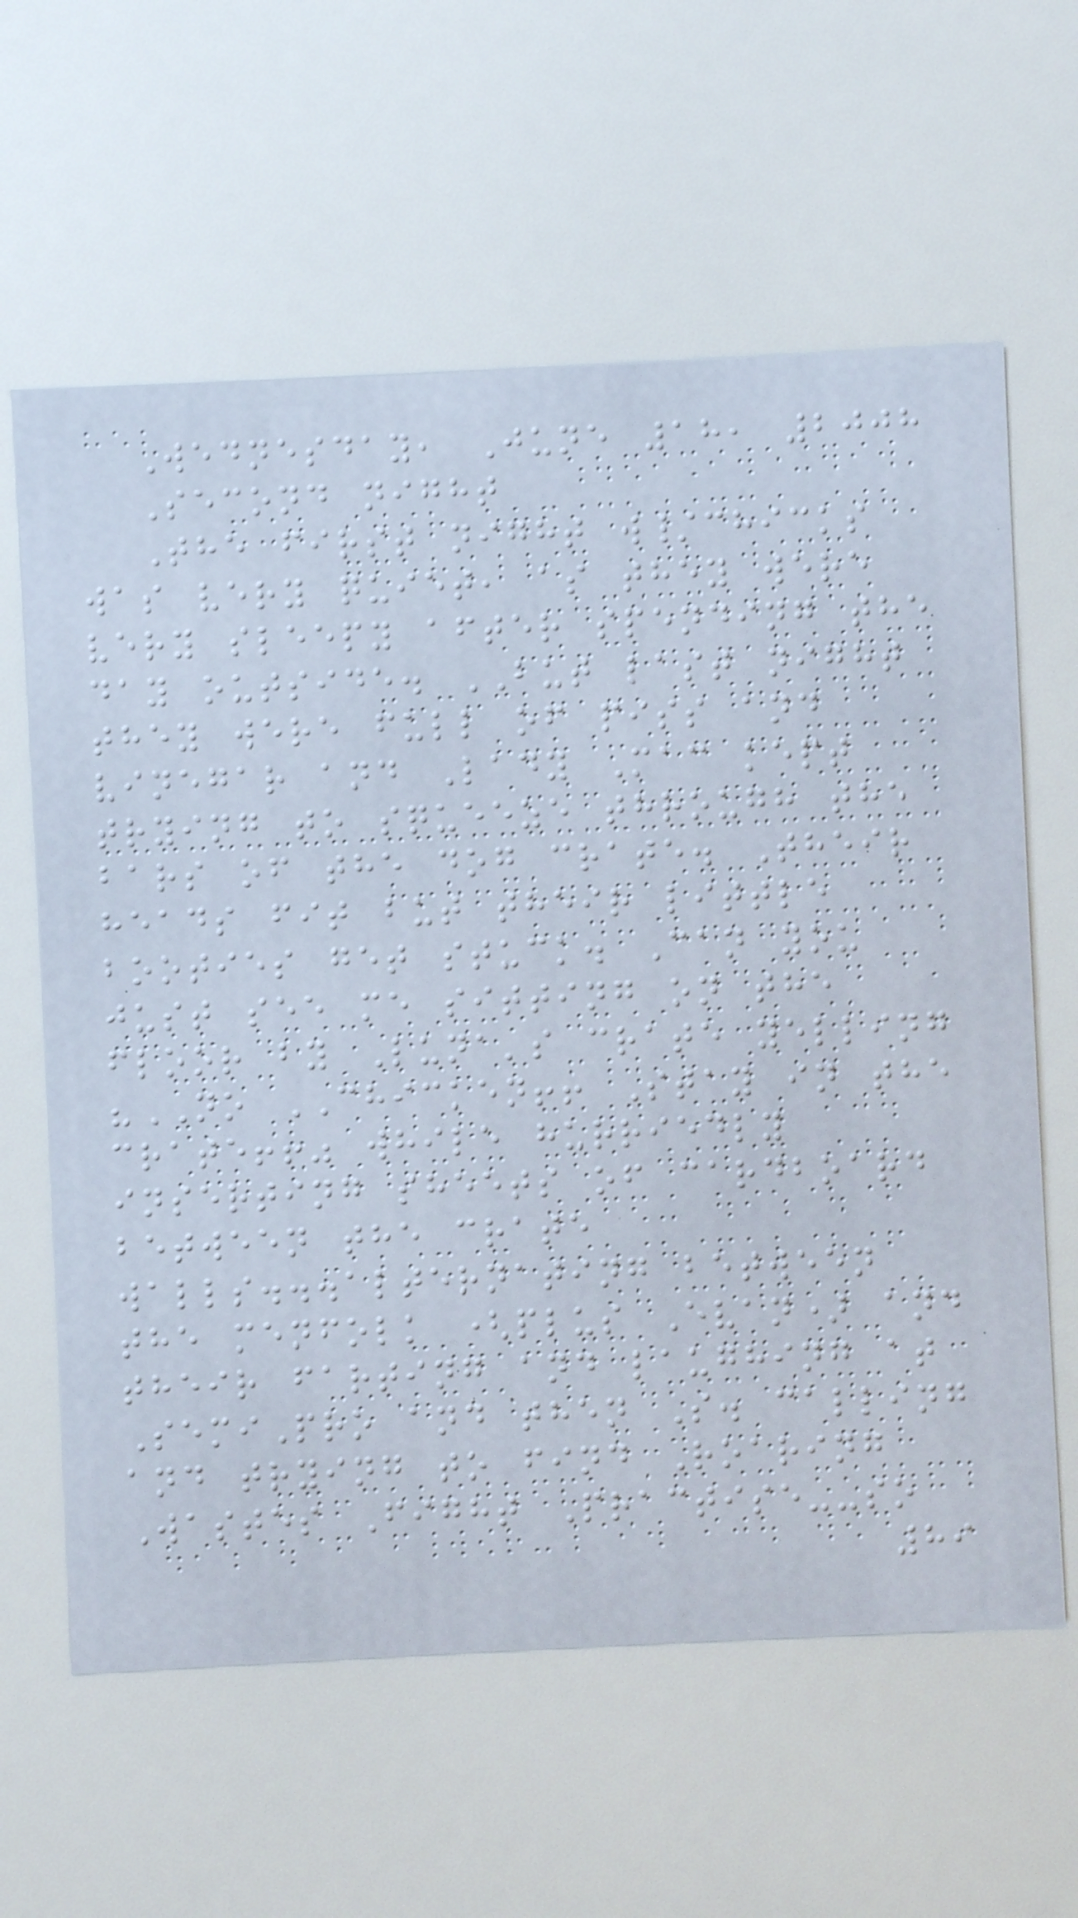Wednesday, June 18, 2008
Second night
The first night w/chicks
was very quiet, as they were
very sleepy after spending the
day outside. BUT last night
they were full of piss and
vinegar and Lady Mac kept
trying to squeeze through the
bars of the dog crate. Their
heads fit but their little
booties get stuck. Can you
just see me sitting on the
floor by Luna's crate yelling
"NO CHICKEN!! Stay in the
crate!!" while hurriedly
inserting sheets of cardboard
between the crate
walls...alternating between
the menfolk (plus Evan) and
their farting and laughing at
SemiPro and then S. calling
and trying to find Roaring
Wastes Fight Practise--so
89
